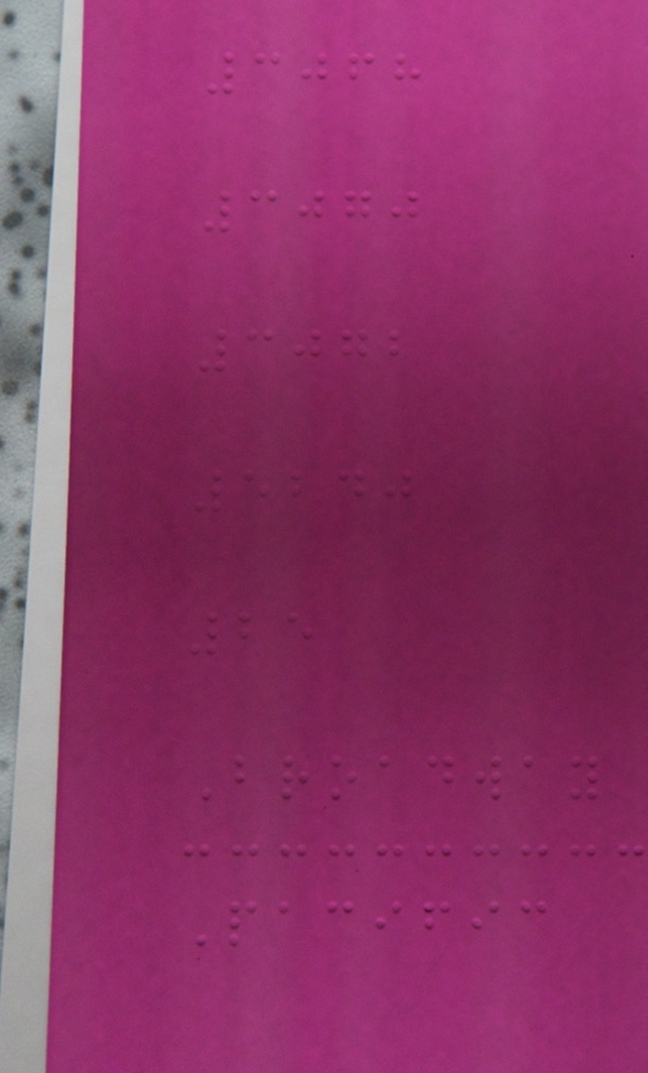3068
3070
3072
5240
25
Broadway
Pacific
